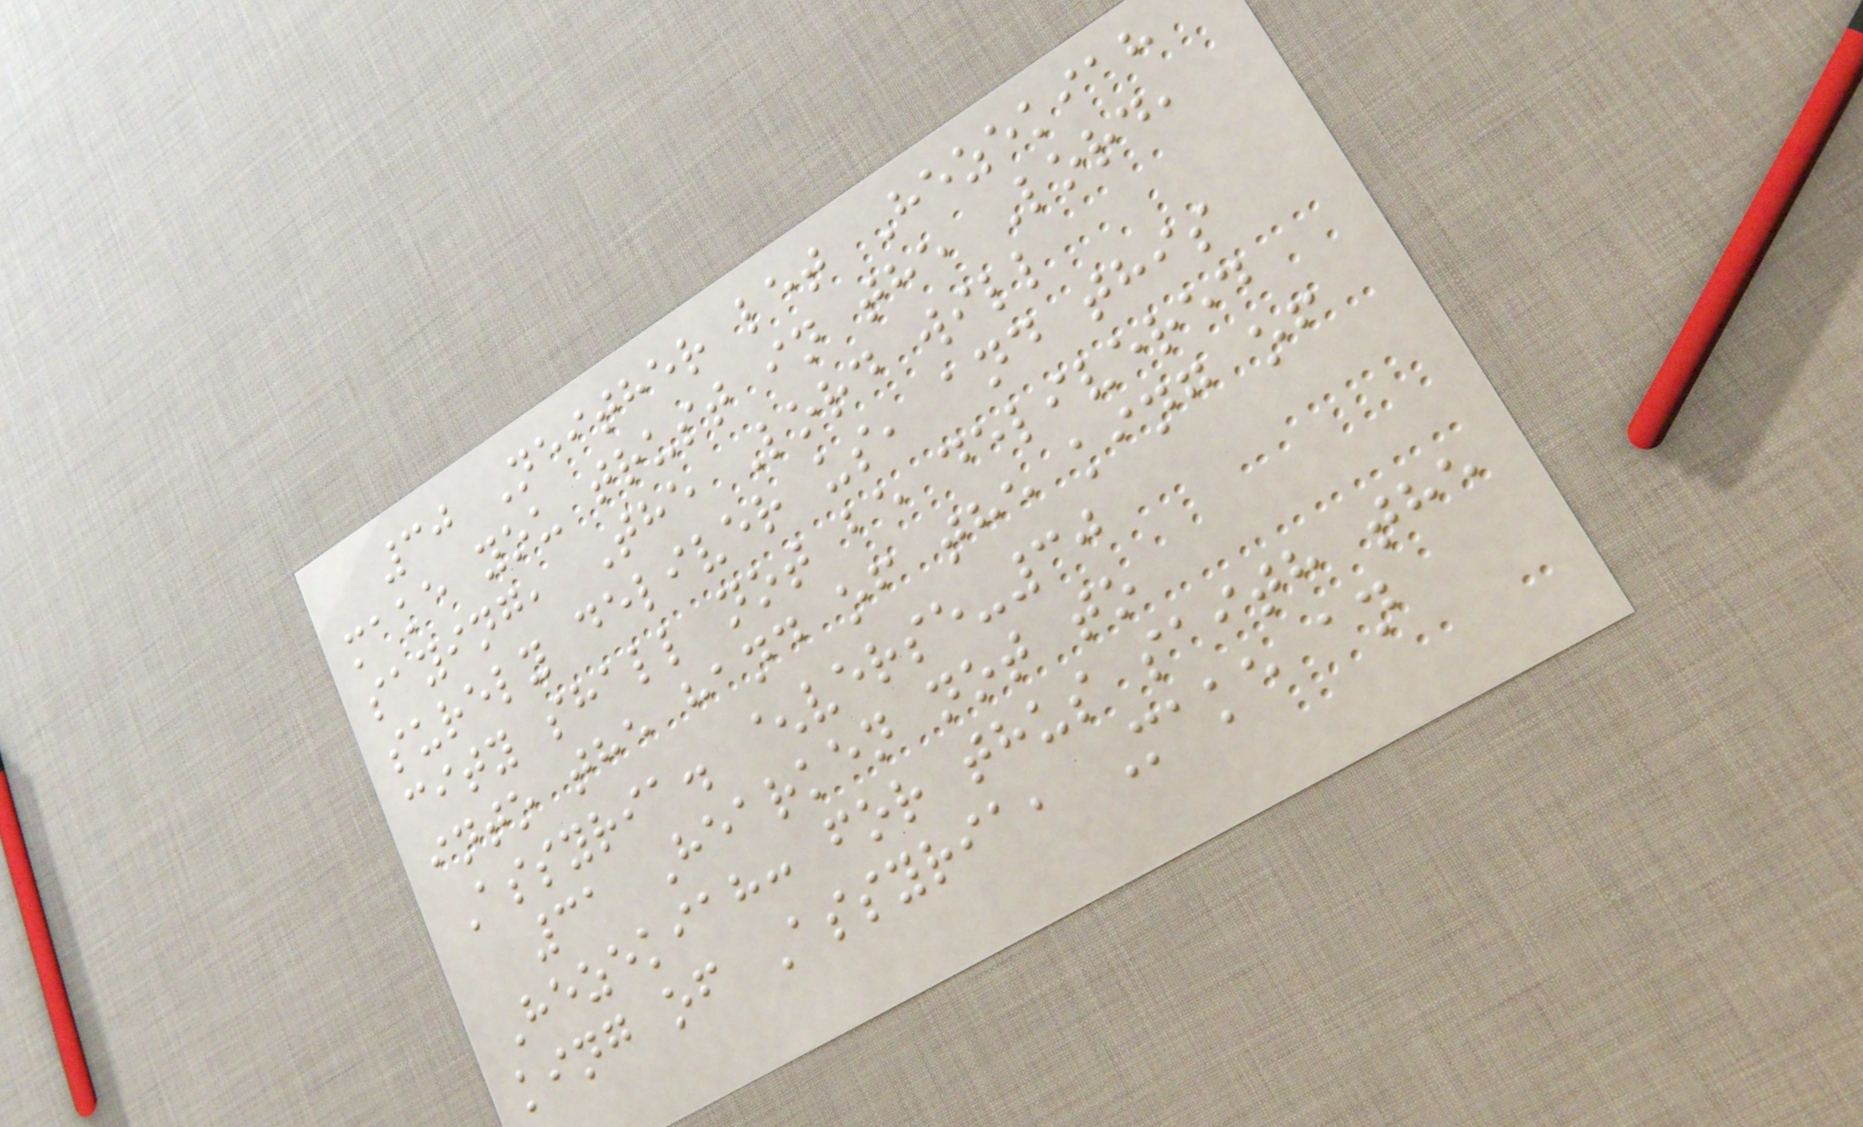30 Neither let Hezekiah
make you trust in the Lord,
saying, The Lord will
surely deliver us, and this
city shall not be delivered
into the hand of the king of
Assyria. ^verse-30
31 Hearken not to
Hezekiah: for thus saith the
king of Assyria, Make an
